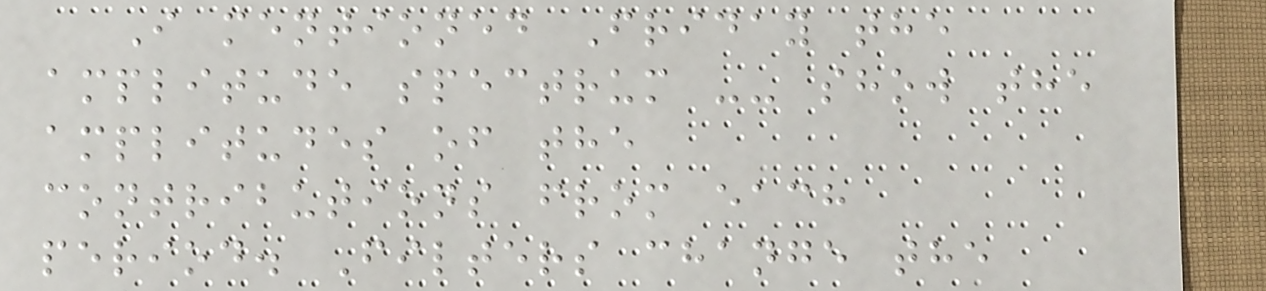I mentioned Friday the
amplitude spectrum -- show the
amplitudes of the
contributions from each
period. Filters change the
